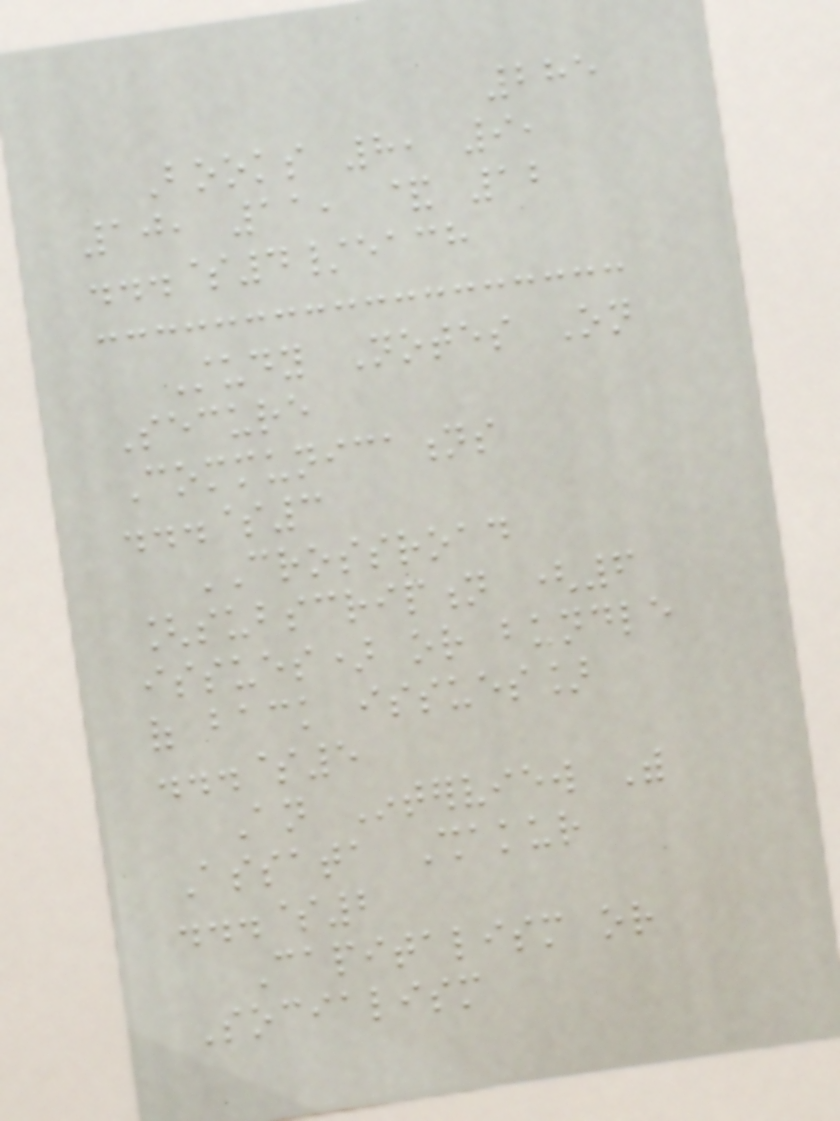285
Books 8, 9,
10, 11, & 12
...$4/each
Study Notes On
Secure
Communications
...$3
CROSSROAD
[subscription (6
issues) or bundle
of back issues]
...$5
An Interview With
Assata Shakur
...$2
Capitalism or
Socialism
